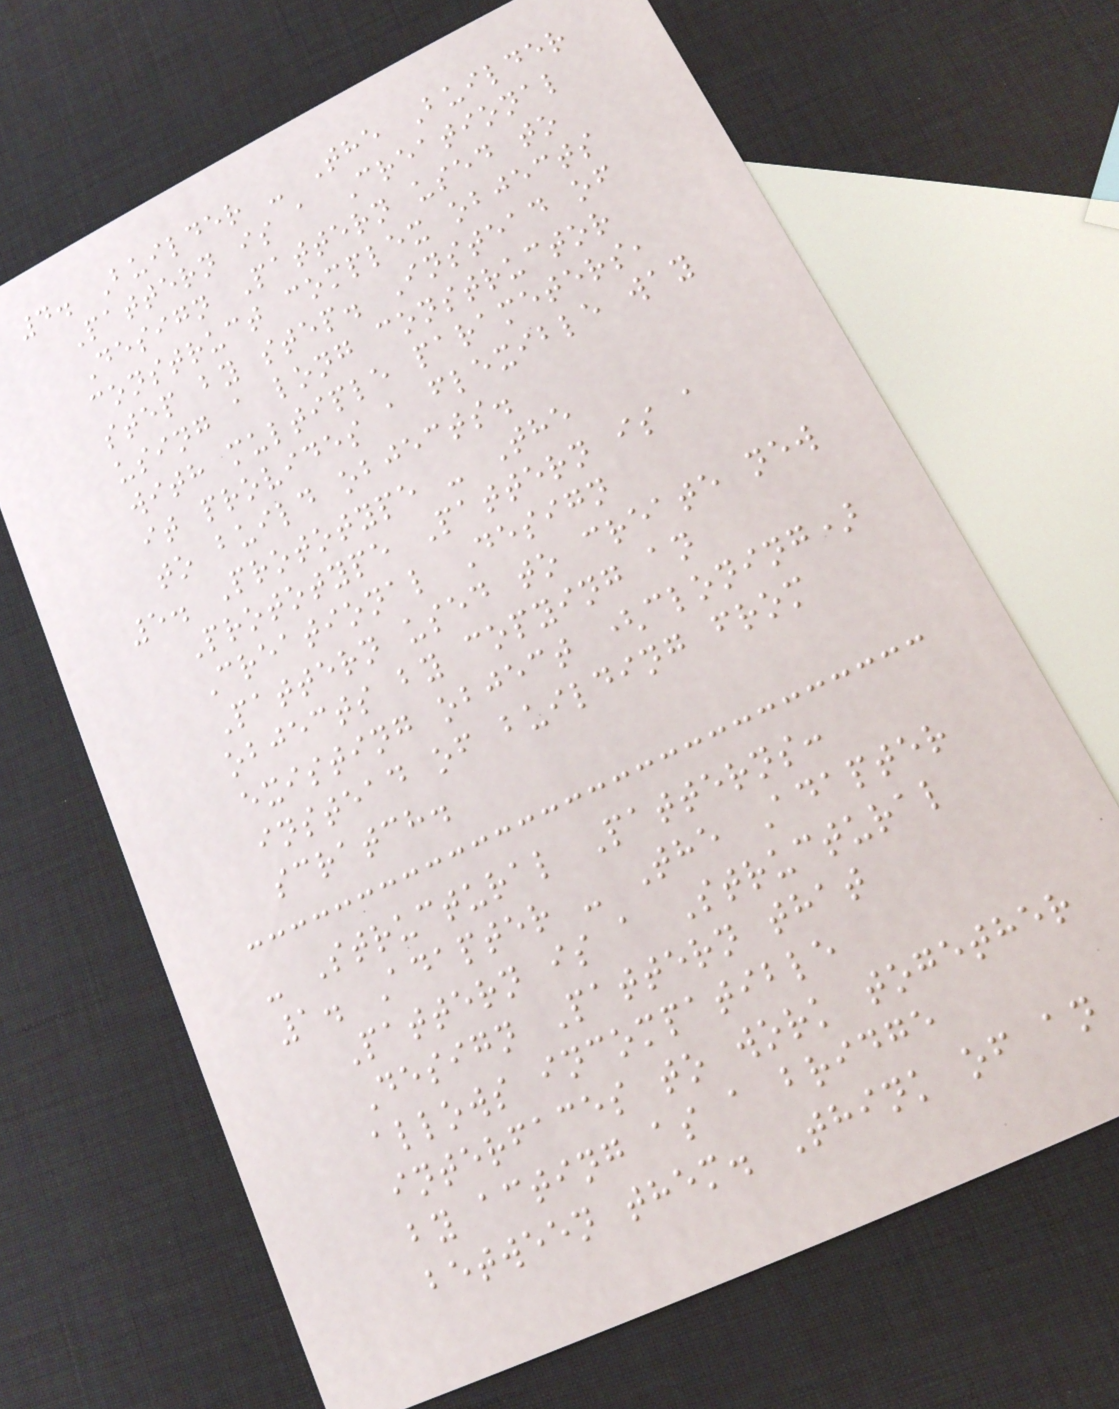4. Builder - The Builder
Pattern is a Creational
Design Pattern used to
construct complex objects
step by step. Instead of
using a long constructor
with multiple parameters,
it provides a flexible way
to build objects.
5. Prototype - The
Prototype Pattern is a
Creational Design
Pattern used to create new
objects by copying an
existing object (cloning)
instead of building from
scratch.
- Structural Patterns:
1. Adapter - The Adapter
Pattern is a Structural
Design Pattern that
allows incompatible
interfaces to work together
by acting as a bridge
between them. Think of an
